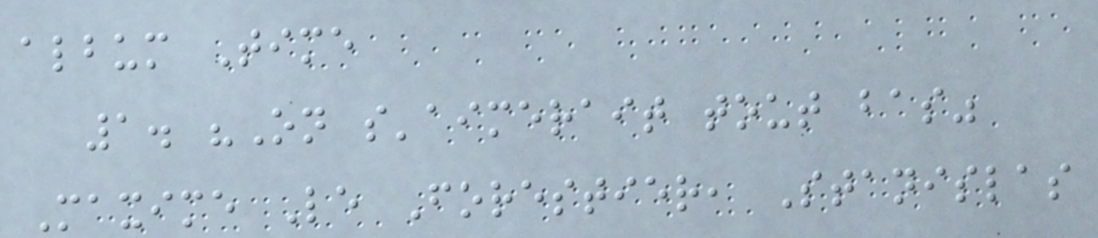album Time
1. "On s'aimerait tout bas"
Maxime Le Forestier, Stanislas
